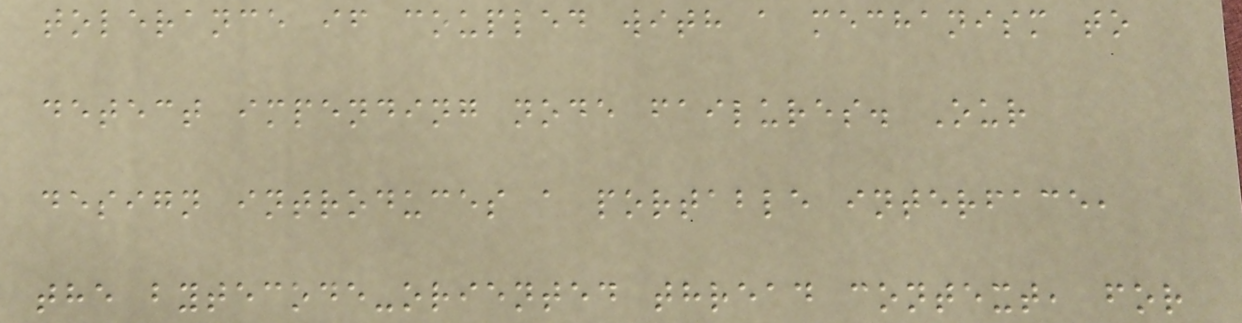tolerance if coupled with a mechanism to
detect impending node failures. Our
design introduces a portable interface,
the bytecode-oriented thread context, for
